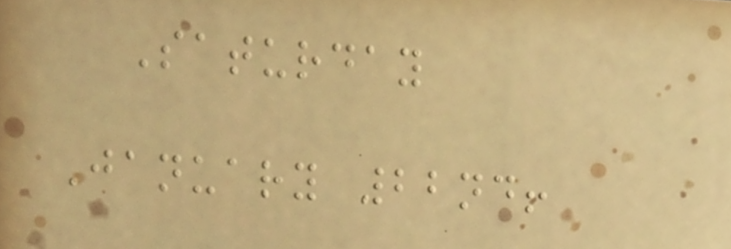Saturday
January 22nd!
